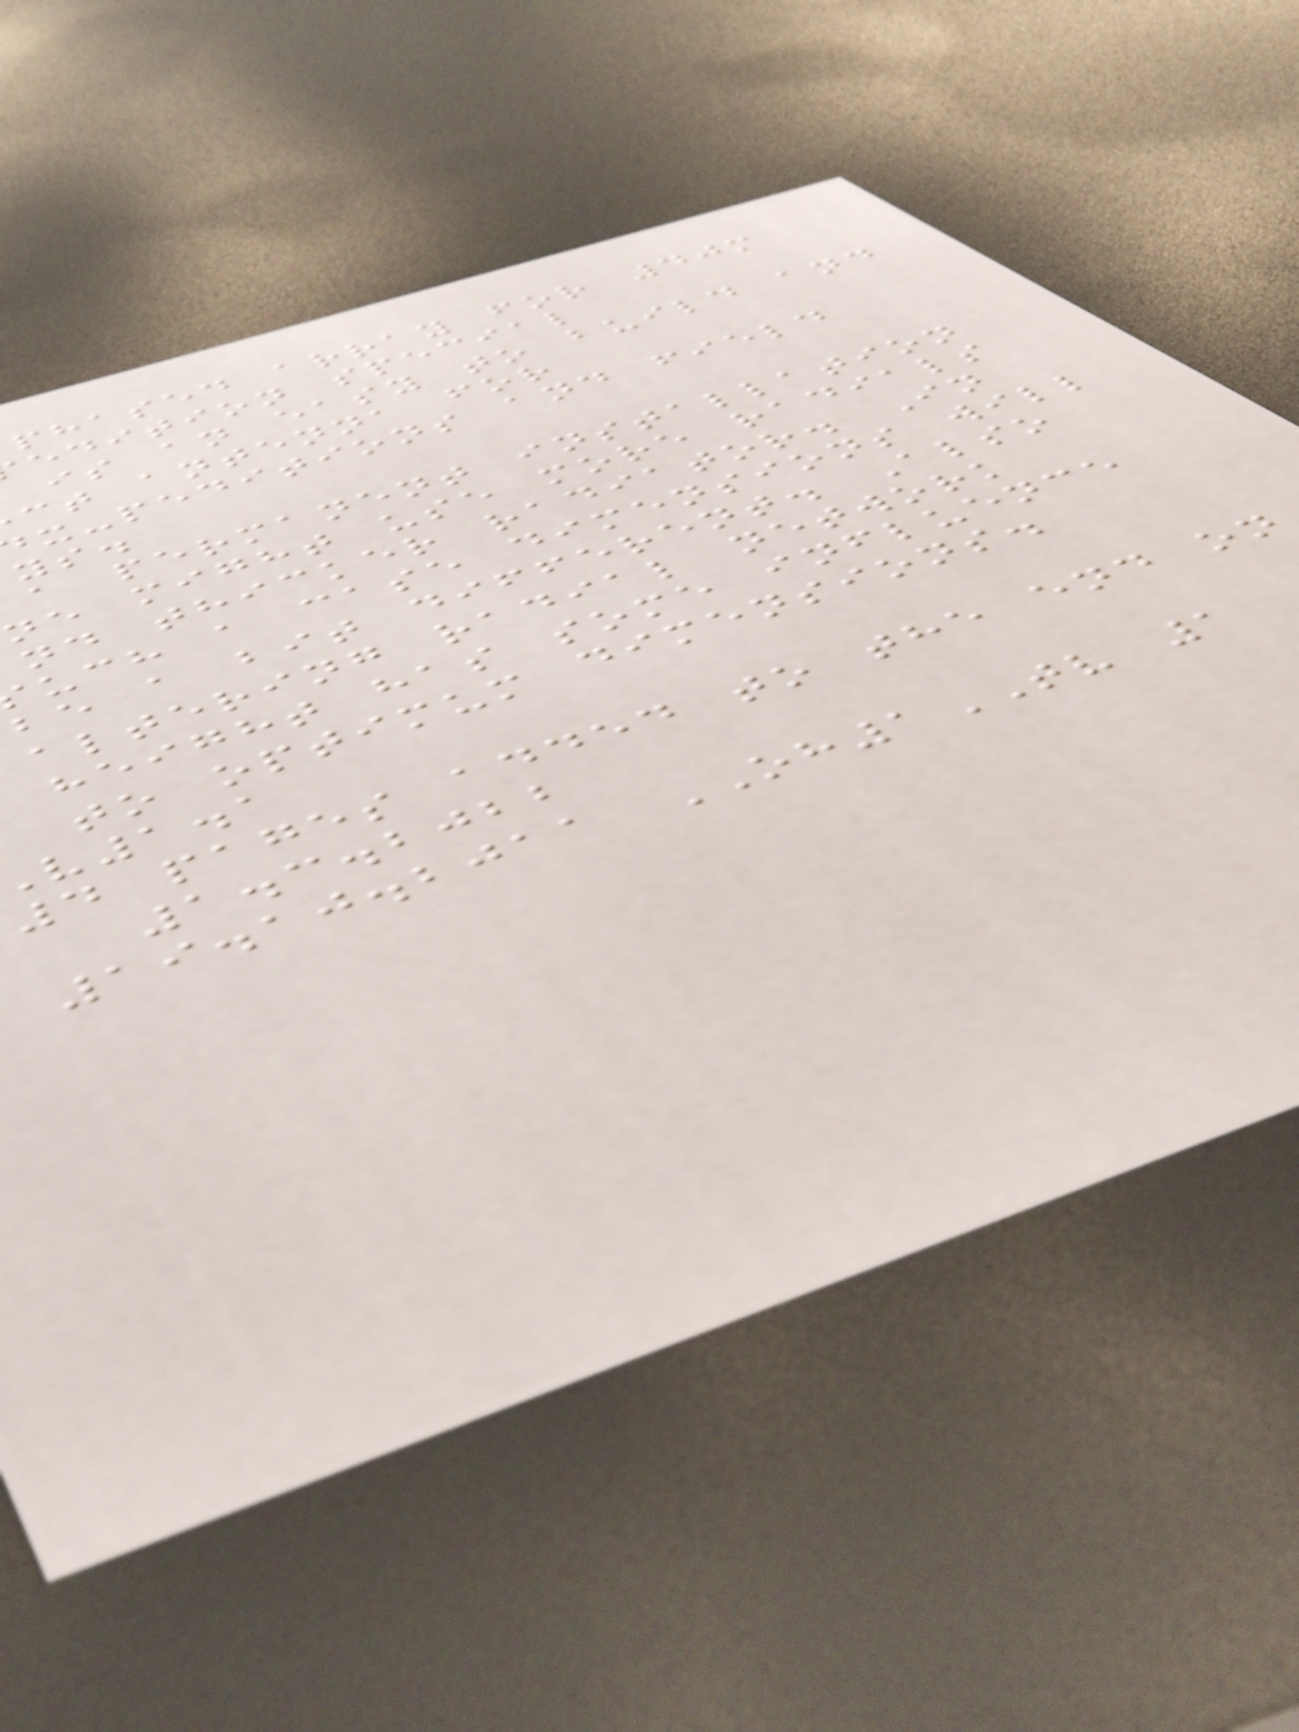phased array for 40m
edition special
is an easy to build and
ct antenna for
x-peditions and field
a permanent installation
ne might use more radials
nd thicker radiator. In
uch a case dimensions will
be a bit different. Also
altering radial network
height has some influence
to optimum dimensions.
v1.1
4 pages added to the end on
1.3.2022
19.10.2011 OH1TV 1
